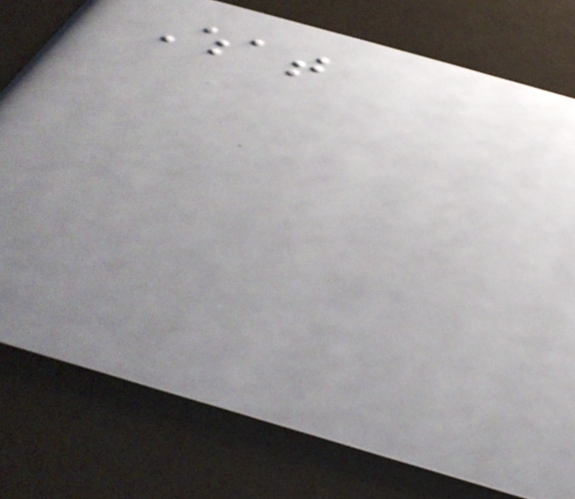What
